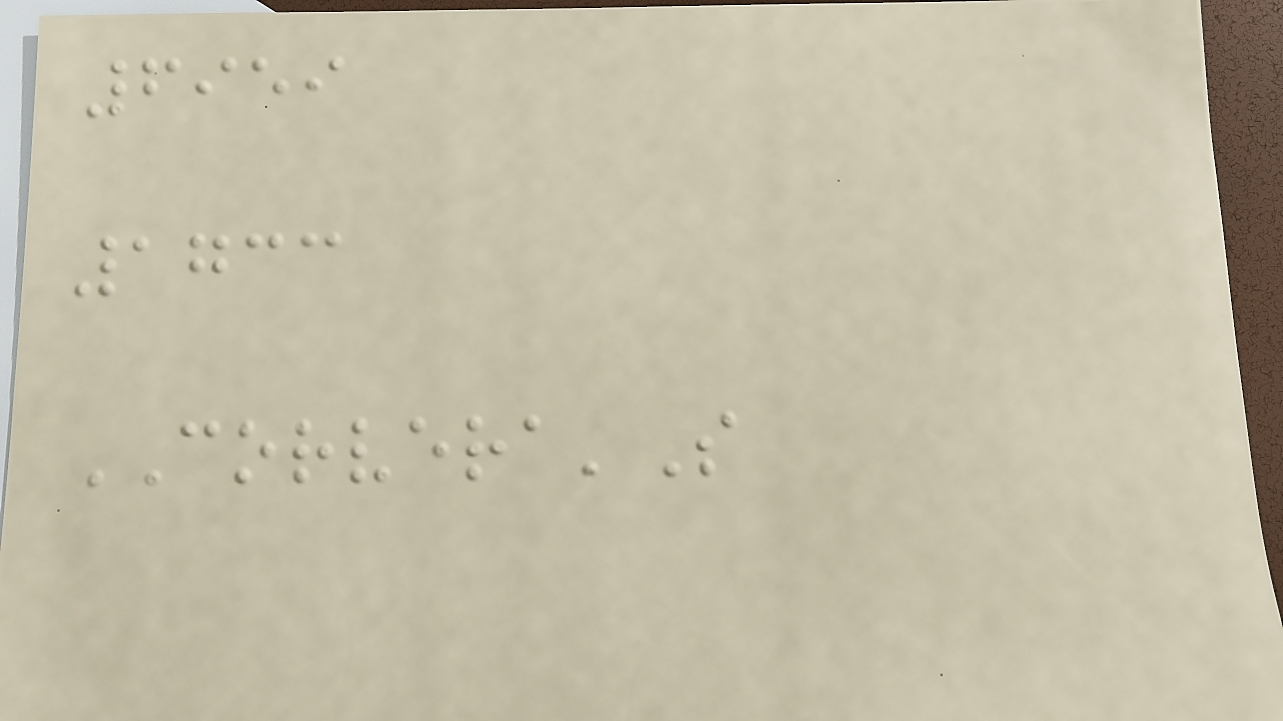6959
1733
CORVERA'S
